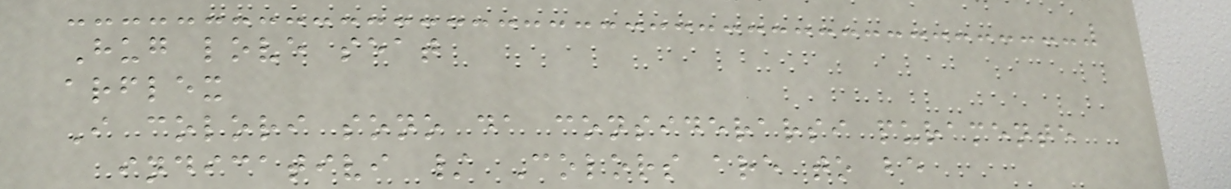Hug love seat
arflex
I colori sono da considerarsi puramente
indicativi / Colors are to be
